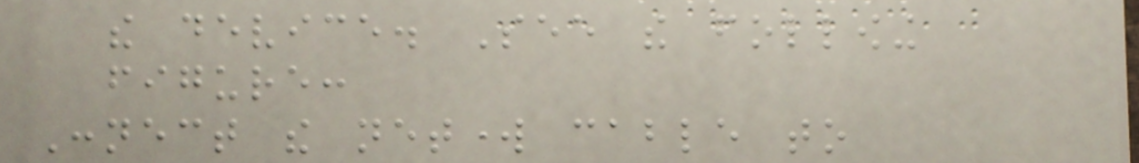the device. See the following
figure:
Connect the network cable to
